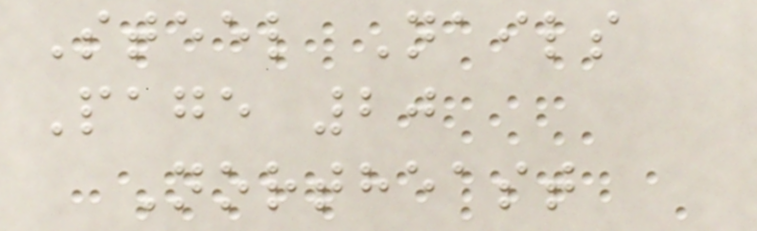Steel Nails
Page 20
Northeast
